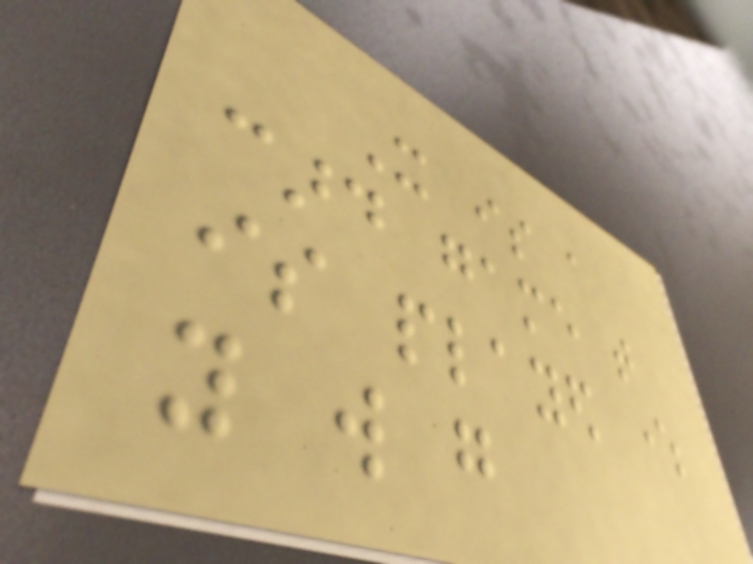It is a
card game that
is played where
you will go
